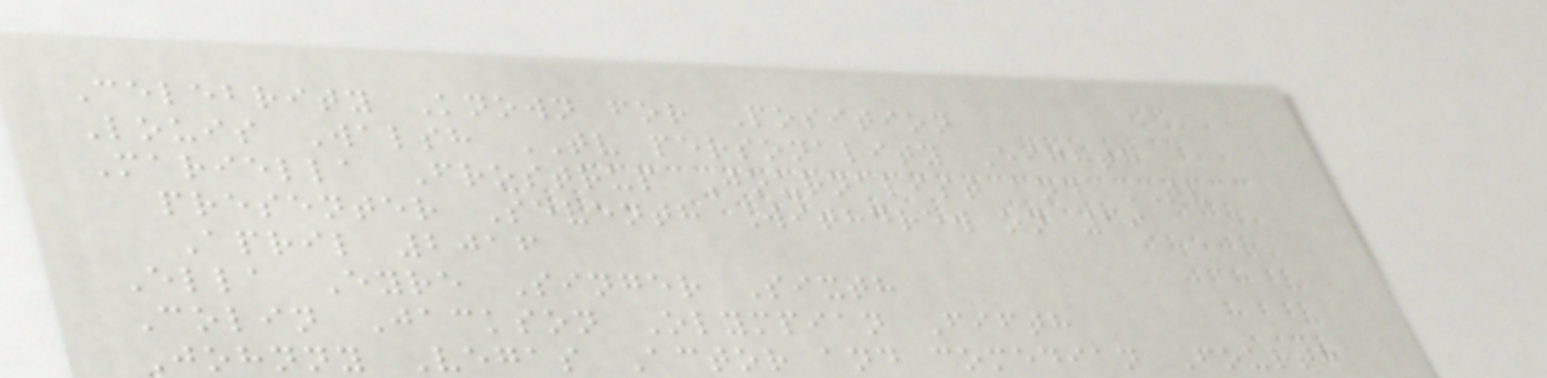Celebrity Known for Position
Louis Walsh TV personality Eighth
Mariella Frostrup Journalist and TV
presenter Seventh Withdrew on 19
April 2016
Ella Eyre Singer Sixth
Colin Jackson Olympian Fifth
Johnny Vegas Actor and comedian Fourth
